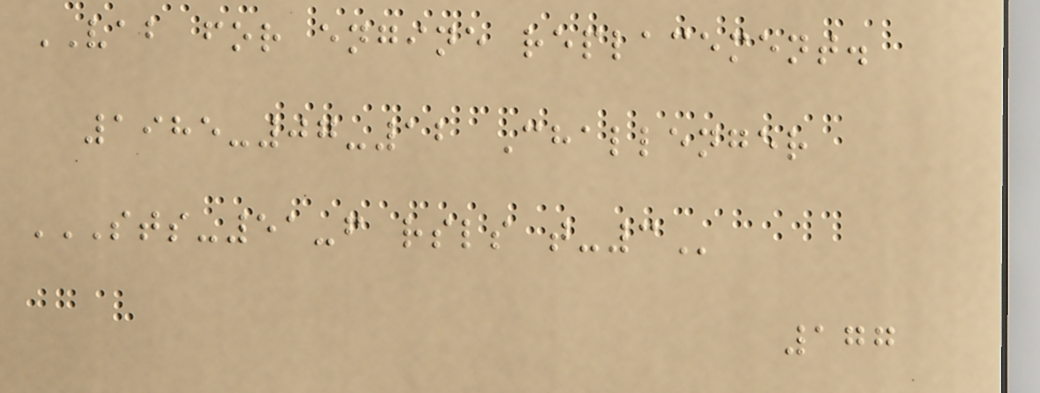VAB for engine replacement.
1985-07-12 Challenger
STS-51-F RSLS T-3
177
